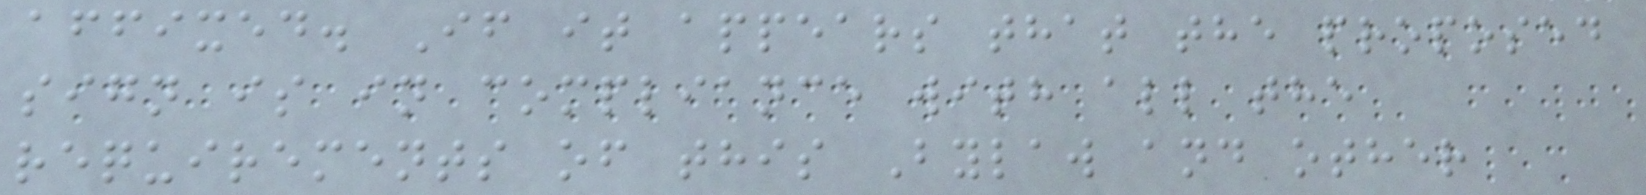affixed. If it appears that the proposed
sign is in compliance with all the
requirements of this Bylaw and other
